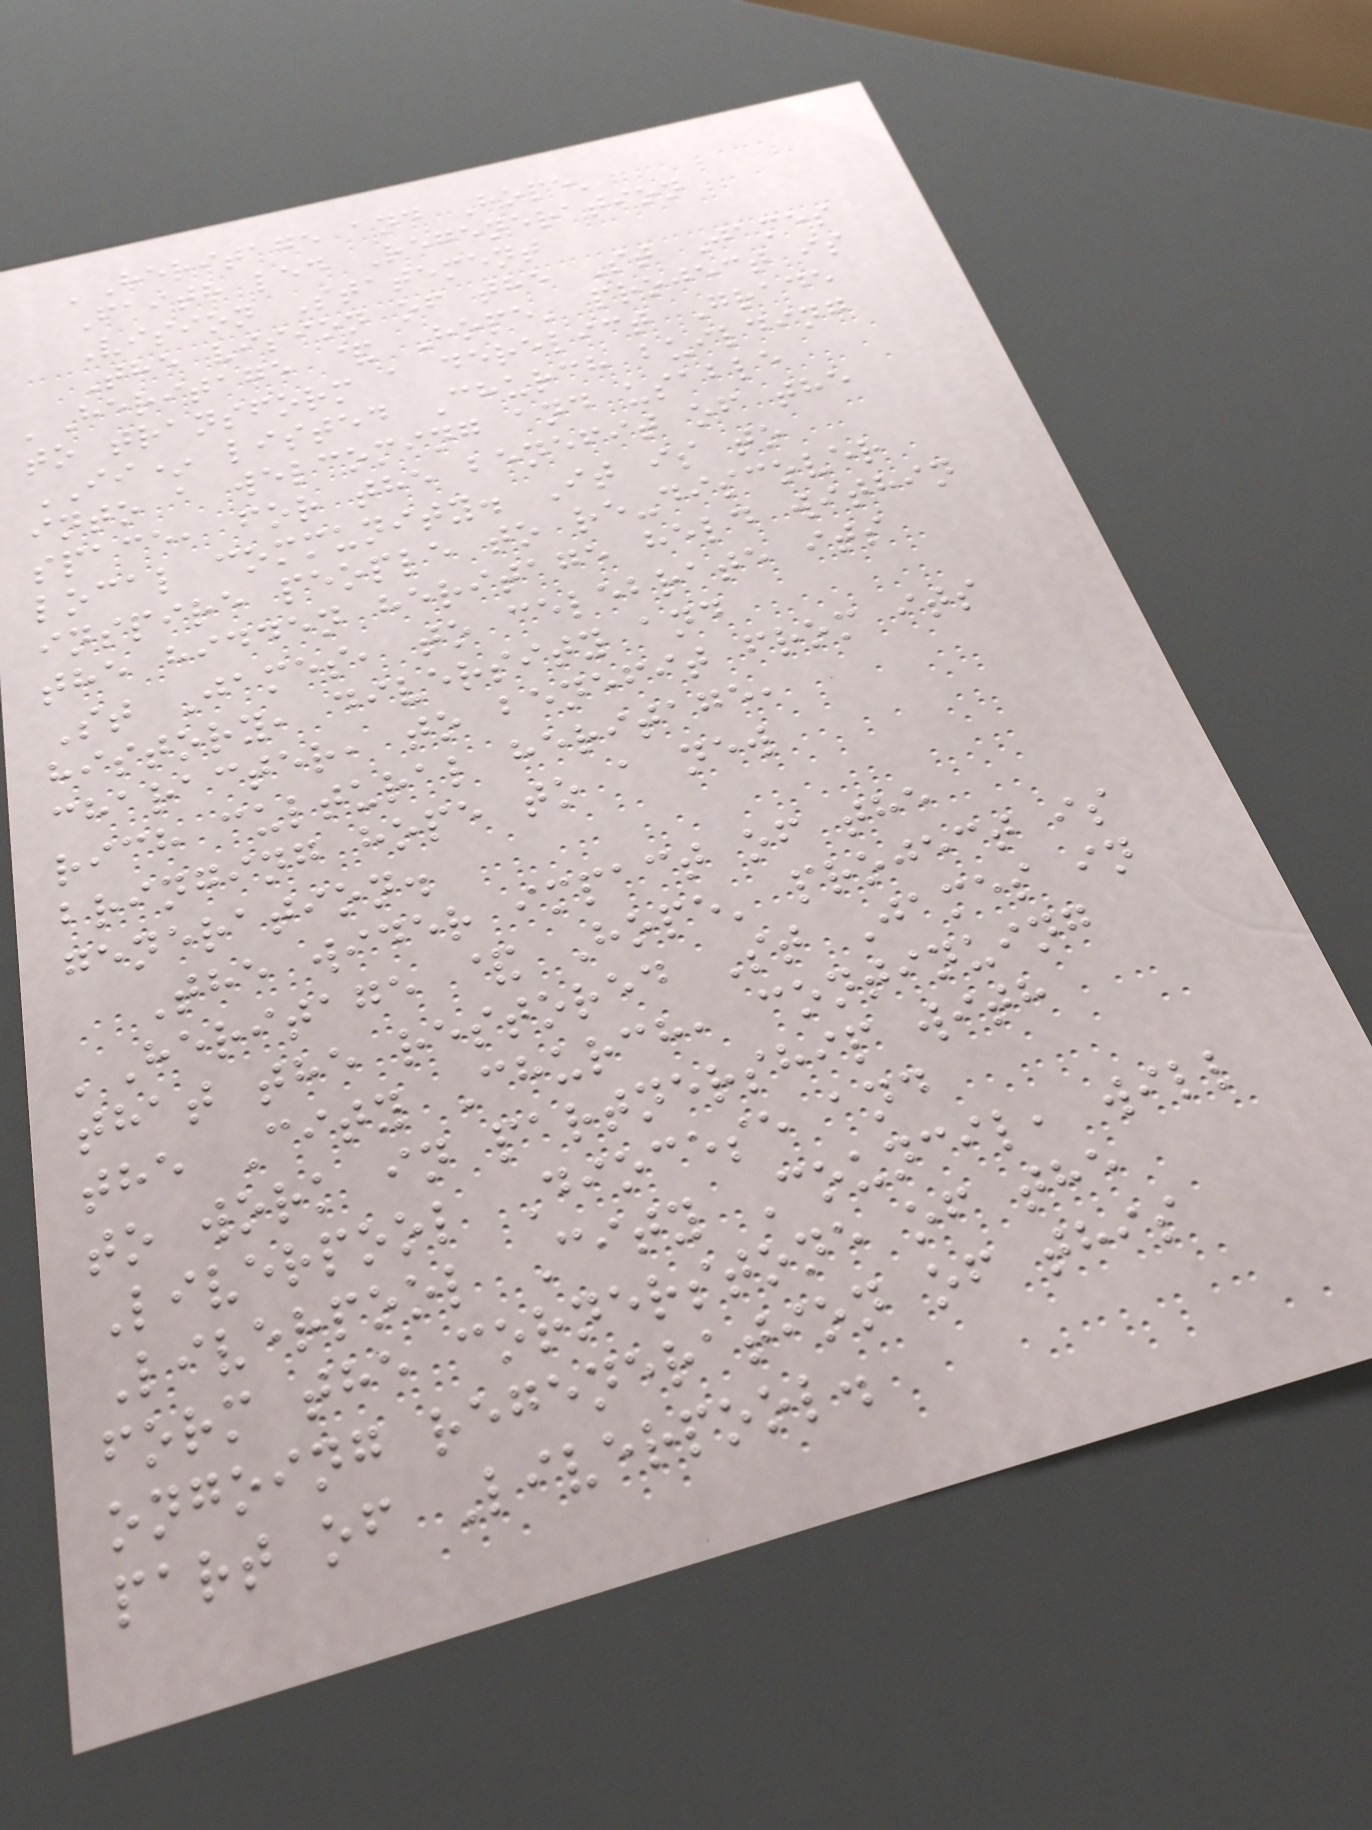'Heritage and Hope'
Faith led Regeneration
Vision Statement
The vision of the St James
'Heritage & Hope' project is
to transform a derelict Grade
II* listed Church building
into a welcoming and usable
space, for the benefit of the
local community. It is to
inspire people to re-discover
the hidden heritage held within
St James, to celebrate its
history, diversity and
character, to benefit from its
rich cultural heritage,
bringing hope to a new
generation.
The wider impact of the
'Heritage & Hope' project is
that the restored St James in
the City Church, continuing
to work in partnership with
Liverpool Diocese and
Liverpool City Council, will
form the cornerstone of the
ongoing regeneration of this
part of Liverpool.
